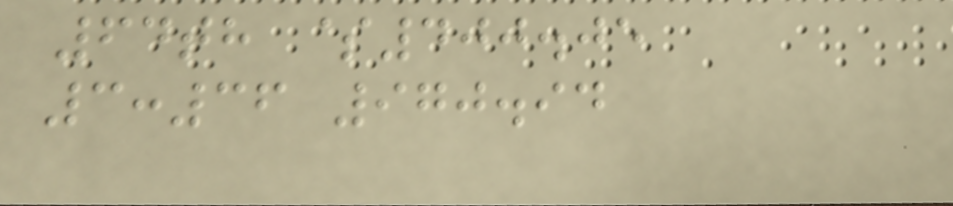64th $400.05
3:36 970.94
